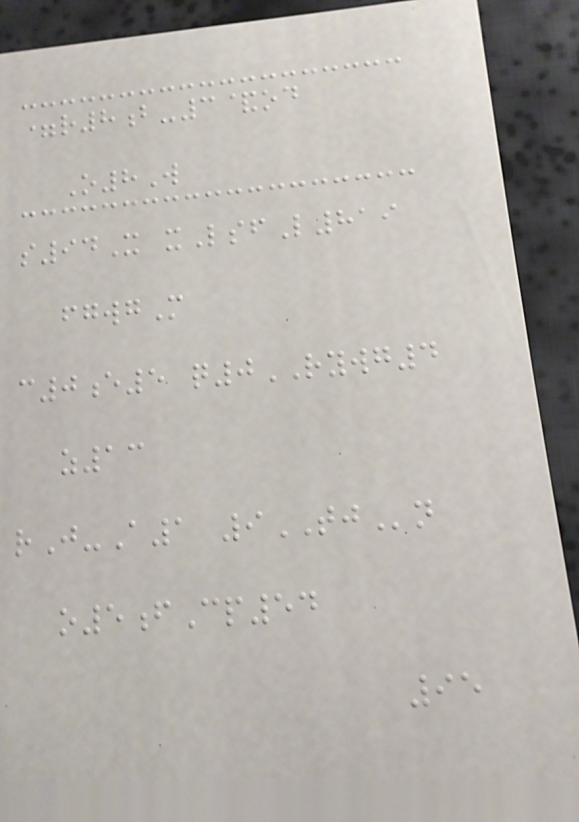=r8b-3&od
O8W
s94X xLsfL819
fgwgM
c0e5 q0RYWG4
z13
rJ-A1 9TJn
o5fCp54
95
